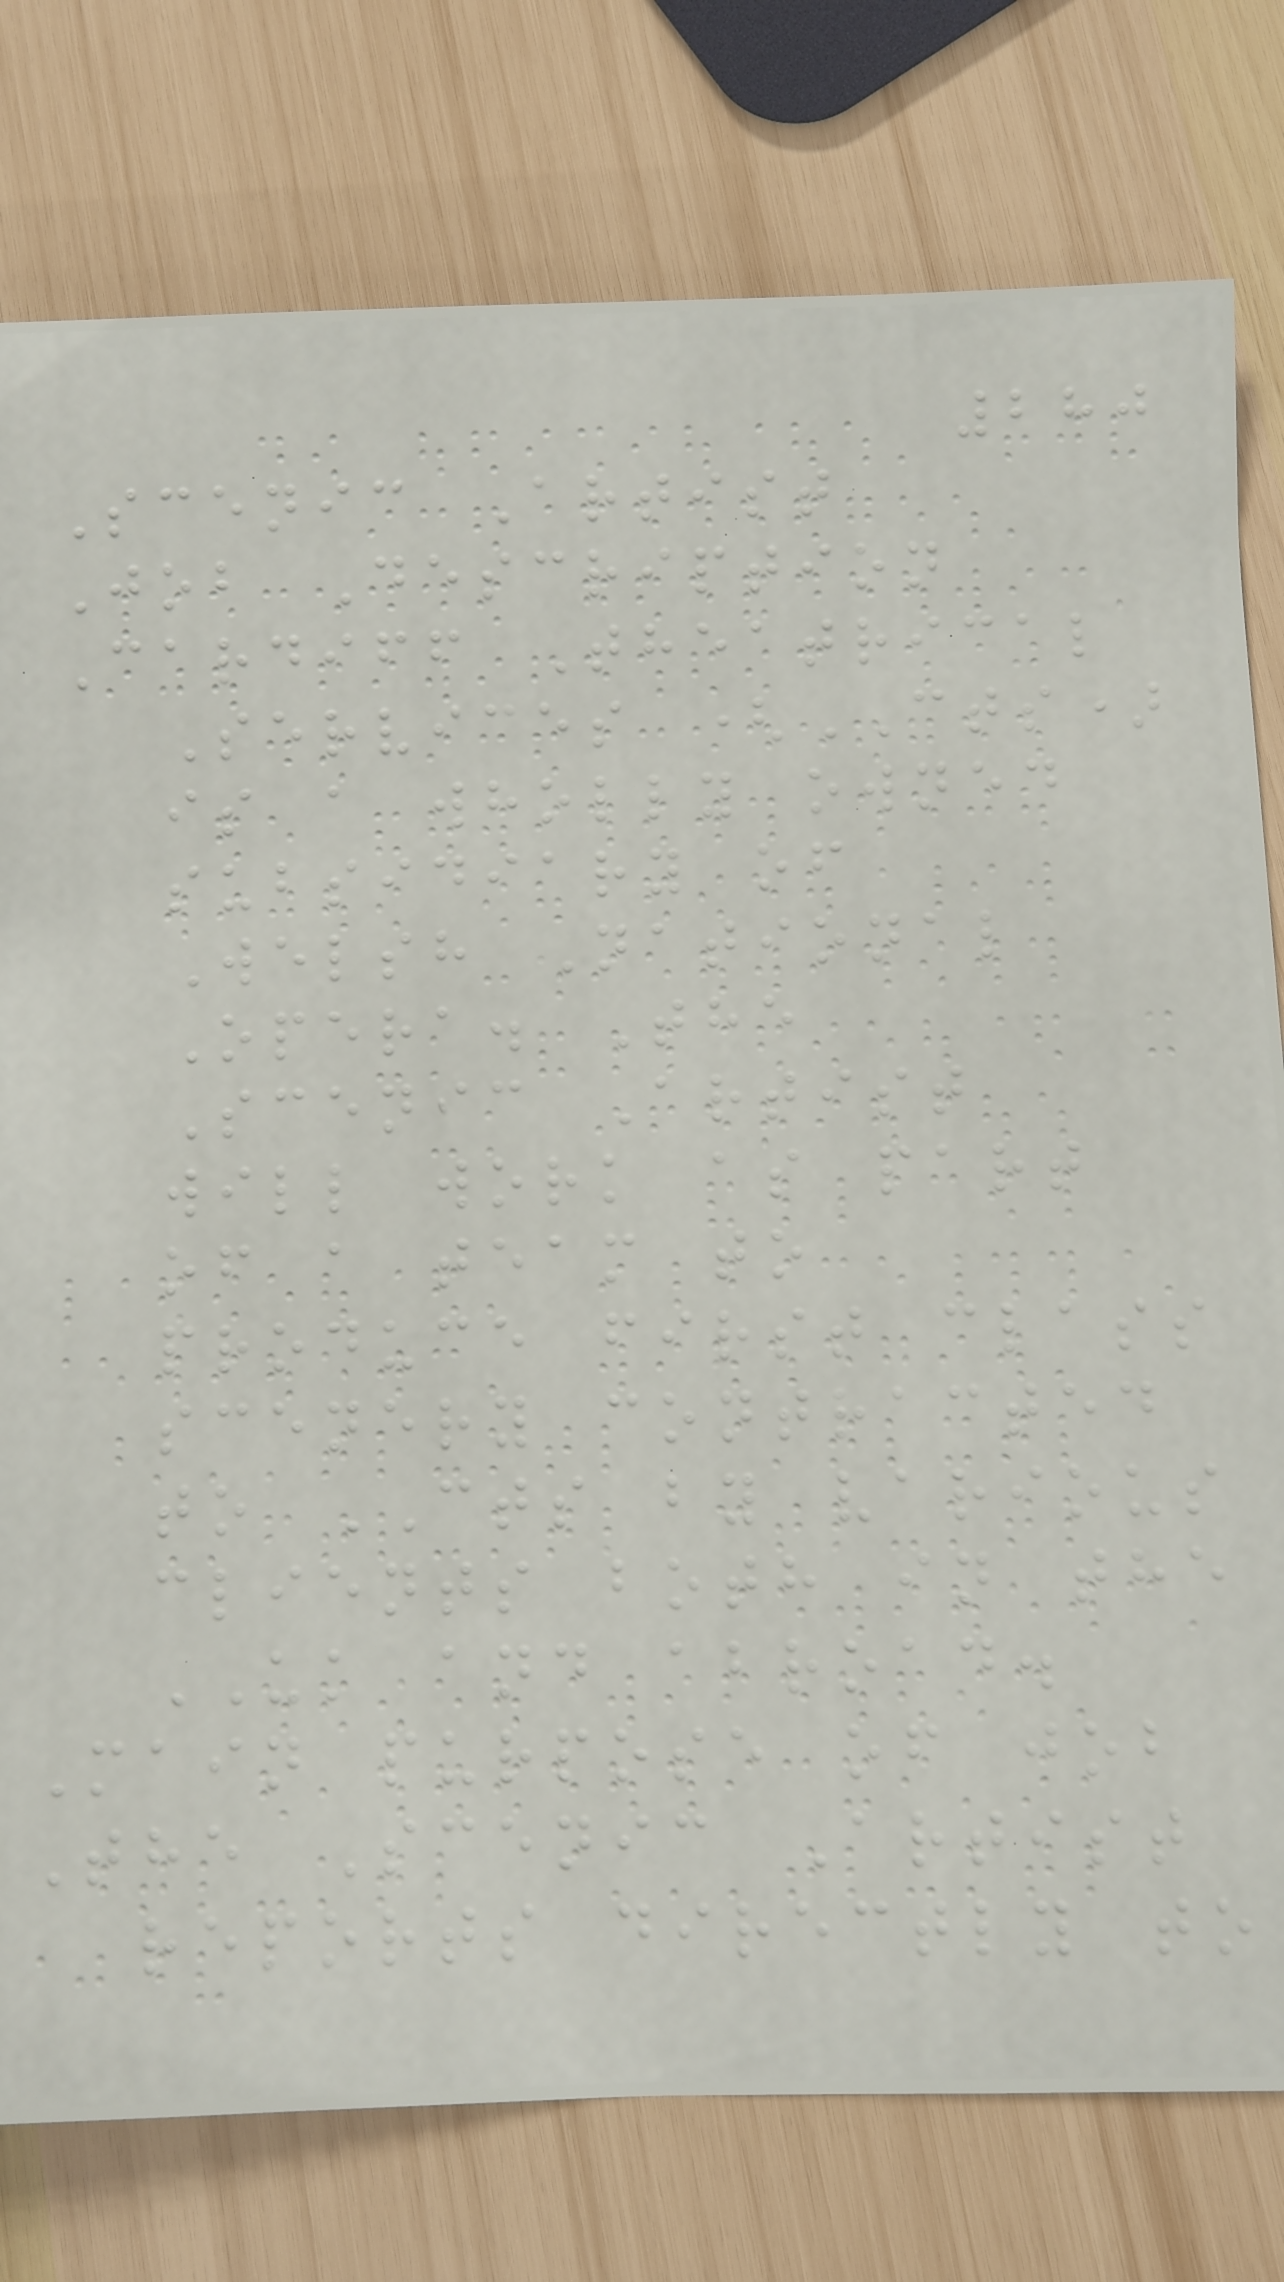280
Scenic Artist
Job Description
Cardiff Theatrical
Services (CTS)
is a wholly owned
subsidiary of
Welsh National
Opera. The
Scenic Artist
will work as part
of a team to
produce first class
scenery contracted
to CTS by various
clients both in the
UK and abroad.
Main purpose of job
The Scenic Artist
reports directly to
